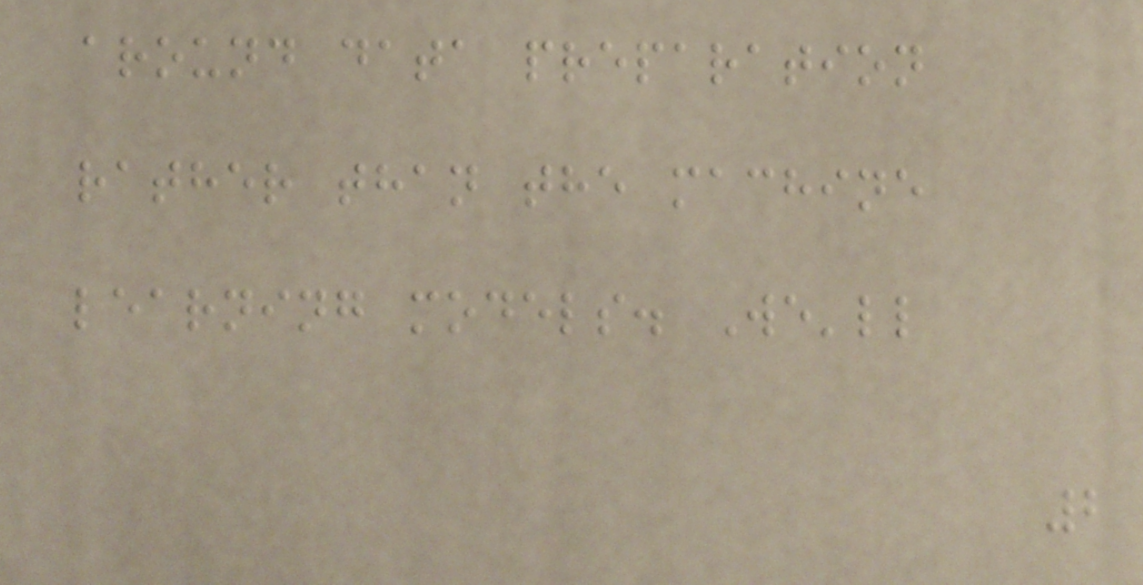around data preparation
rather than the machine
learning models. We'll
2
